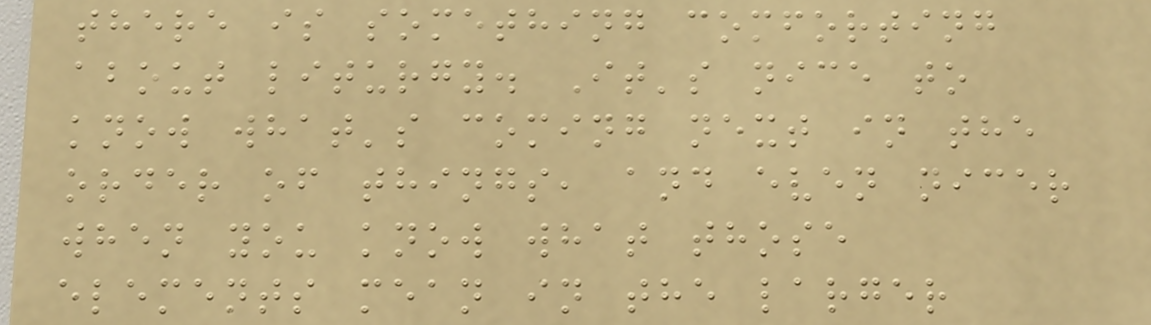there is something comforting
about liturgy. It's nice to
know what's coming next in the
order of things, and even nicer
when you know what those
elements mean in the larger
